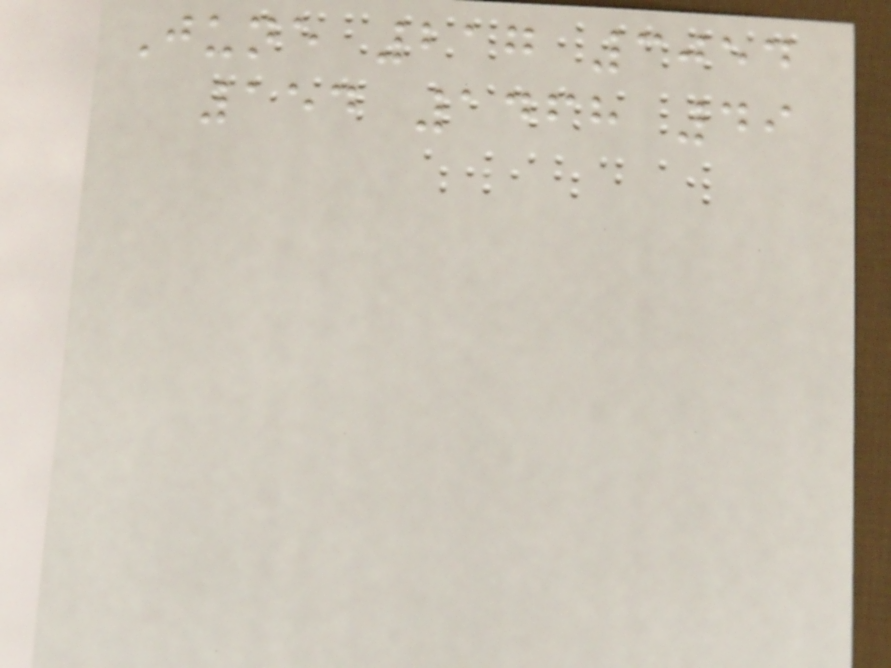June 217 3054
154 1468 49
